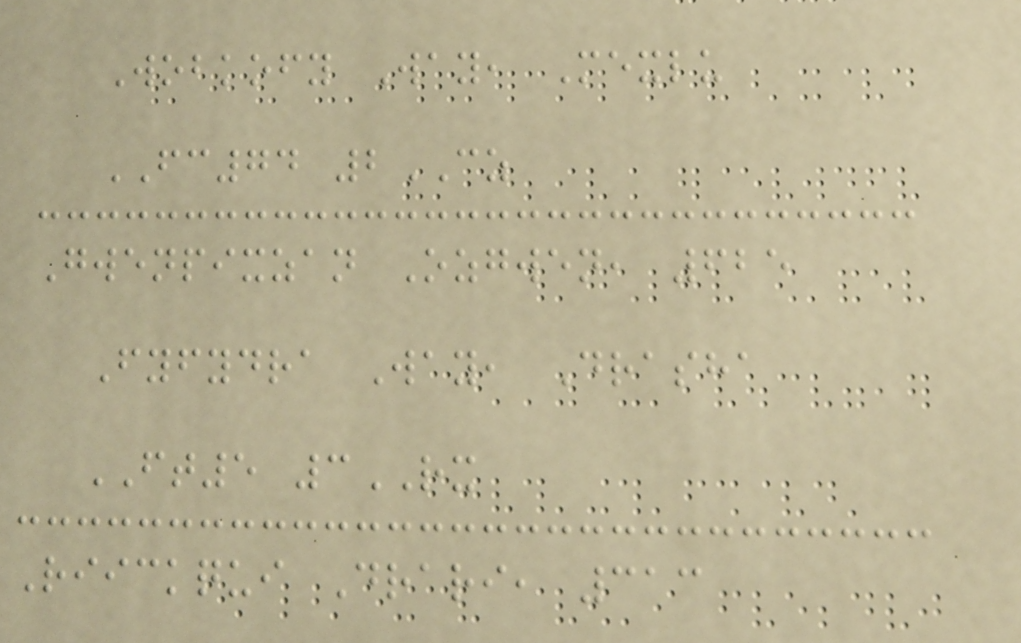Wobkofy Way, Mexlu
FC74 2CZ
Gwenpixzan Ozgwen, 625
Fyfydra Way, Drasha
FT5 3RX
Riickqui Drari, 313
